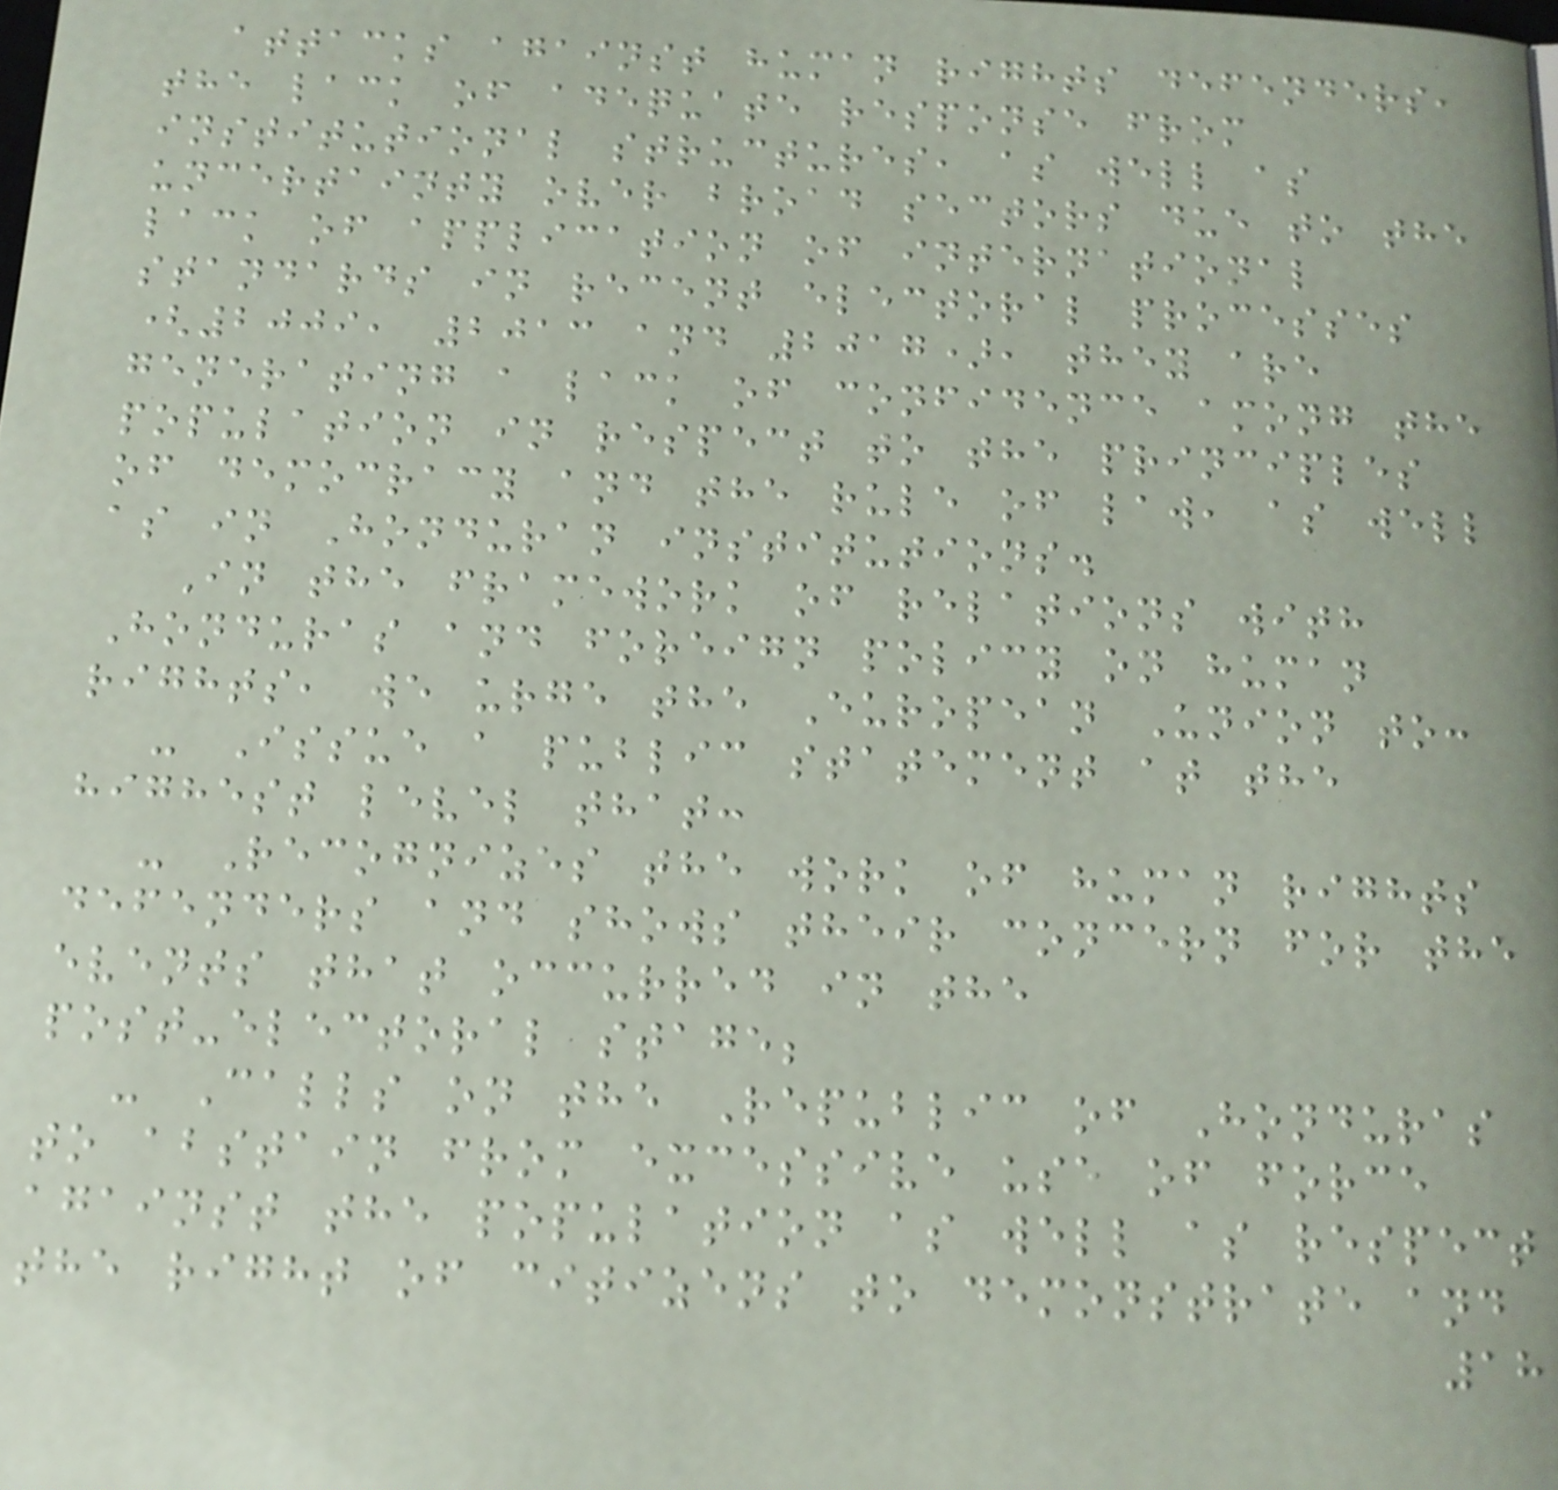attacks against human rights defenders,
the lack of adequate response from
institutional structures, as well as
uncertainty over broad sectors due to the
lack of application of international
standards in recent electoral processes
(2009, 2013 and 2017), they are
generating a lack of confidence among the
population in respect to the principles
of democracy and the rule of law, as well
as in Honduran institutions.
In the framework of relations with
Honduras and foreign policy on human
rights, we urge the European Union to:
- Issue a public statement at the
highest level that:
- Recognizes the work of human rights
defenders and shows their concern for the
events that occurred in the
post-electoral stage;
- Calls on the Republic of Honduras
to abstain from excessive use of force
against the population as well as respect
the right of citizens to demonstrate and
18
